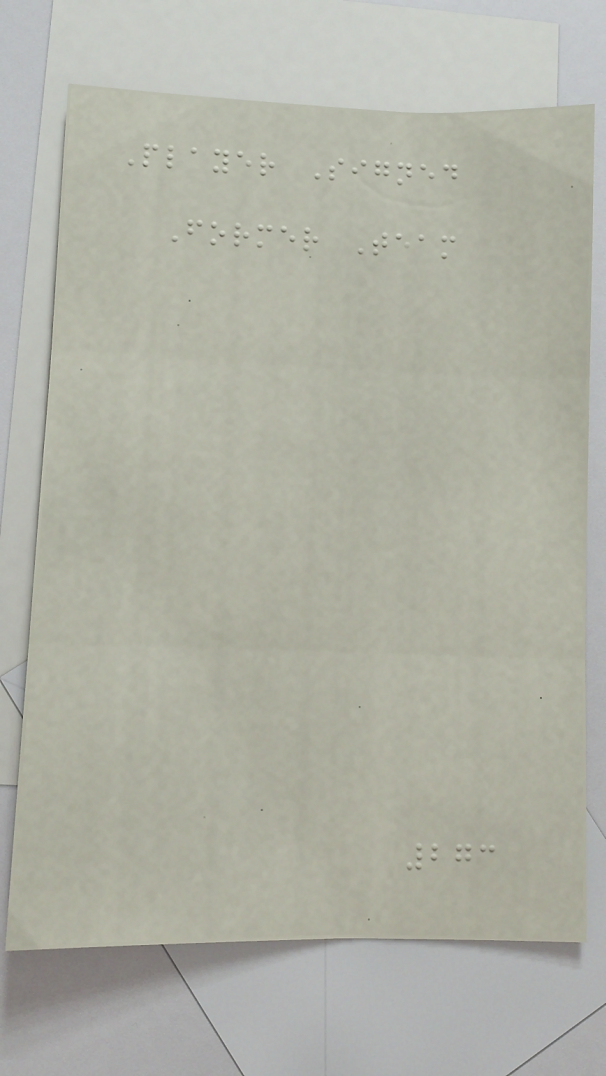Player Signed
Former Team
273
